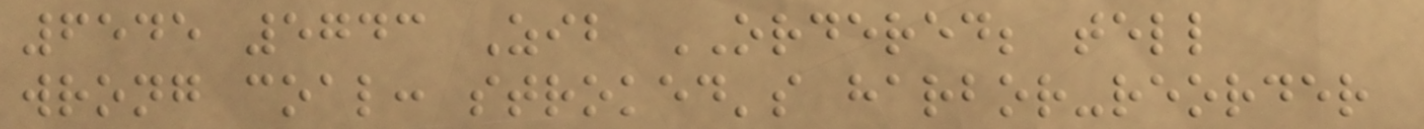6545 5743 Zib ORDERED; tell
wrong coal: stroked's harbor-reorder
